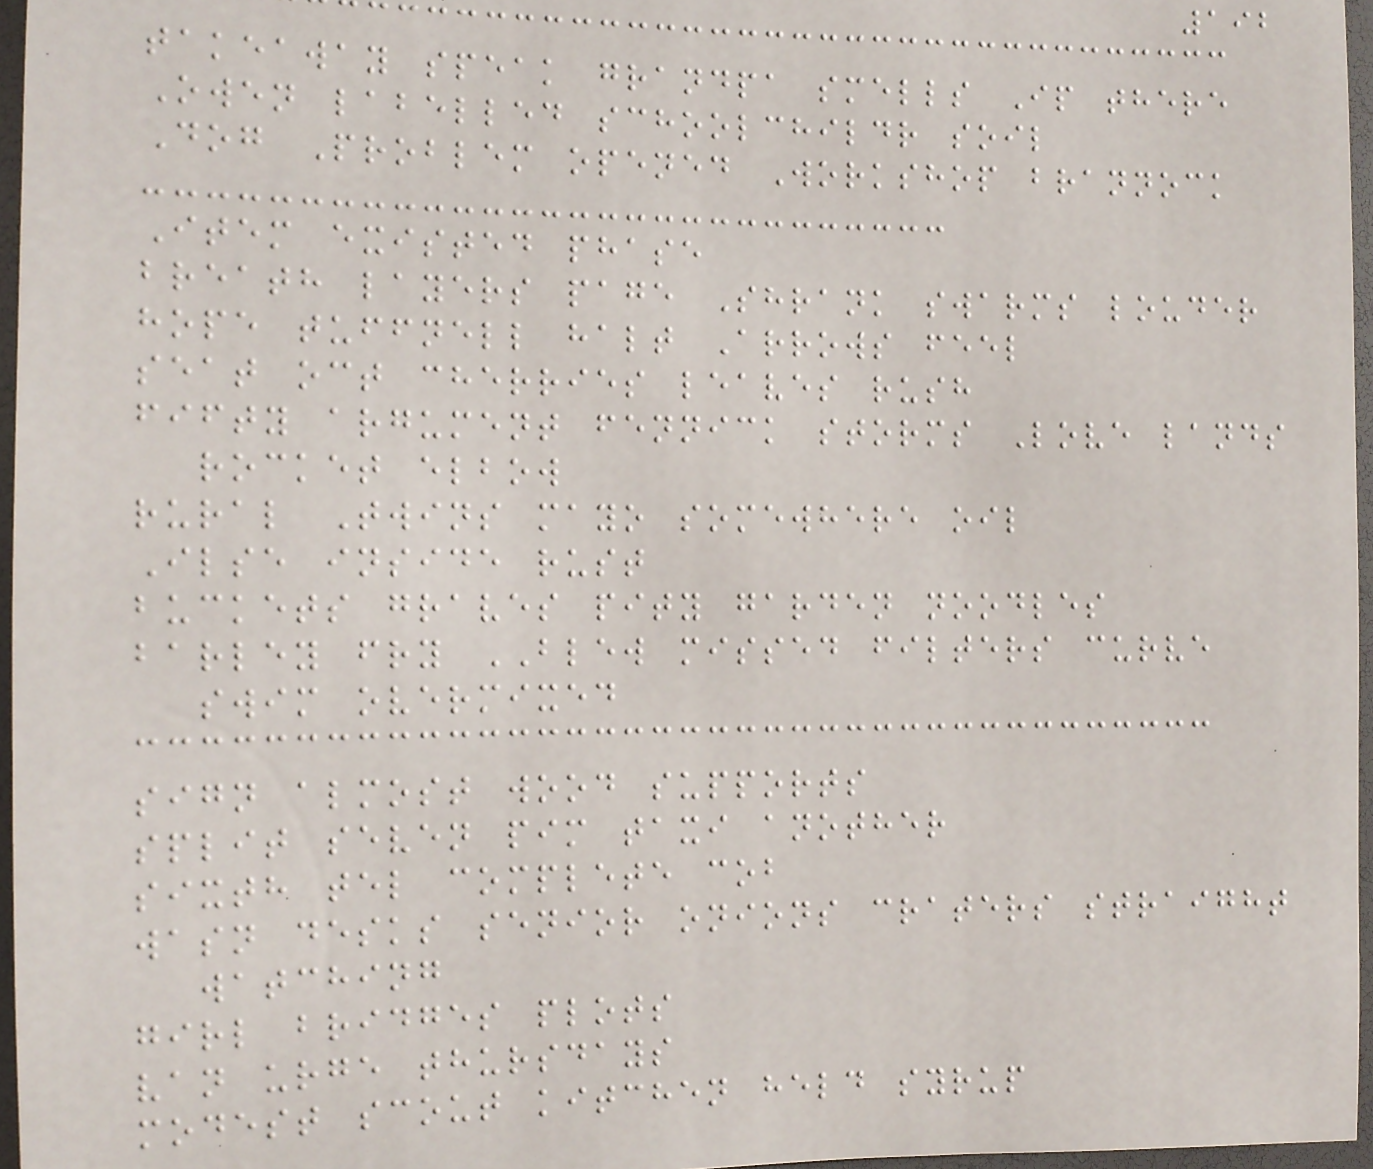192
takeaway speak grandpa smells Ip there
Owen labelled schoolchildr soil
Dog Problem opened Workshop brannock
Item existed phase
breath layers page Shrank swarms louder
hope tuffnell halt Arrows feel
seat oct cherries leaves rush
fifty argument fennick storms Love lands
rocket elbow
rural Twins mayo somewhere oil
Ilse inside rust
buckets graves pity garden noodles
barley fry BLEW missed filters curve
swim overmixed
sign almost wood supports
split seven pim taxi another
sixth tel complete cob
wasn desks senior onions craters straight
watching
girl bridges plots
van urge thursdays
modest scout kitchen held syrup
